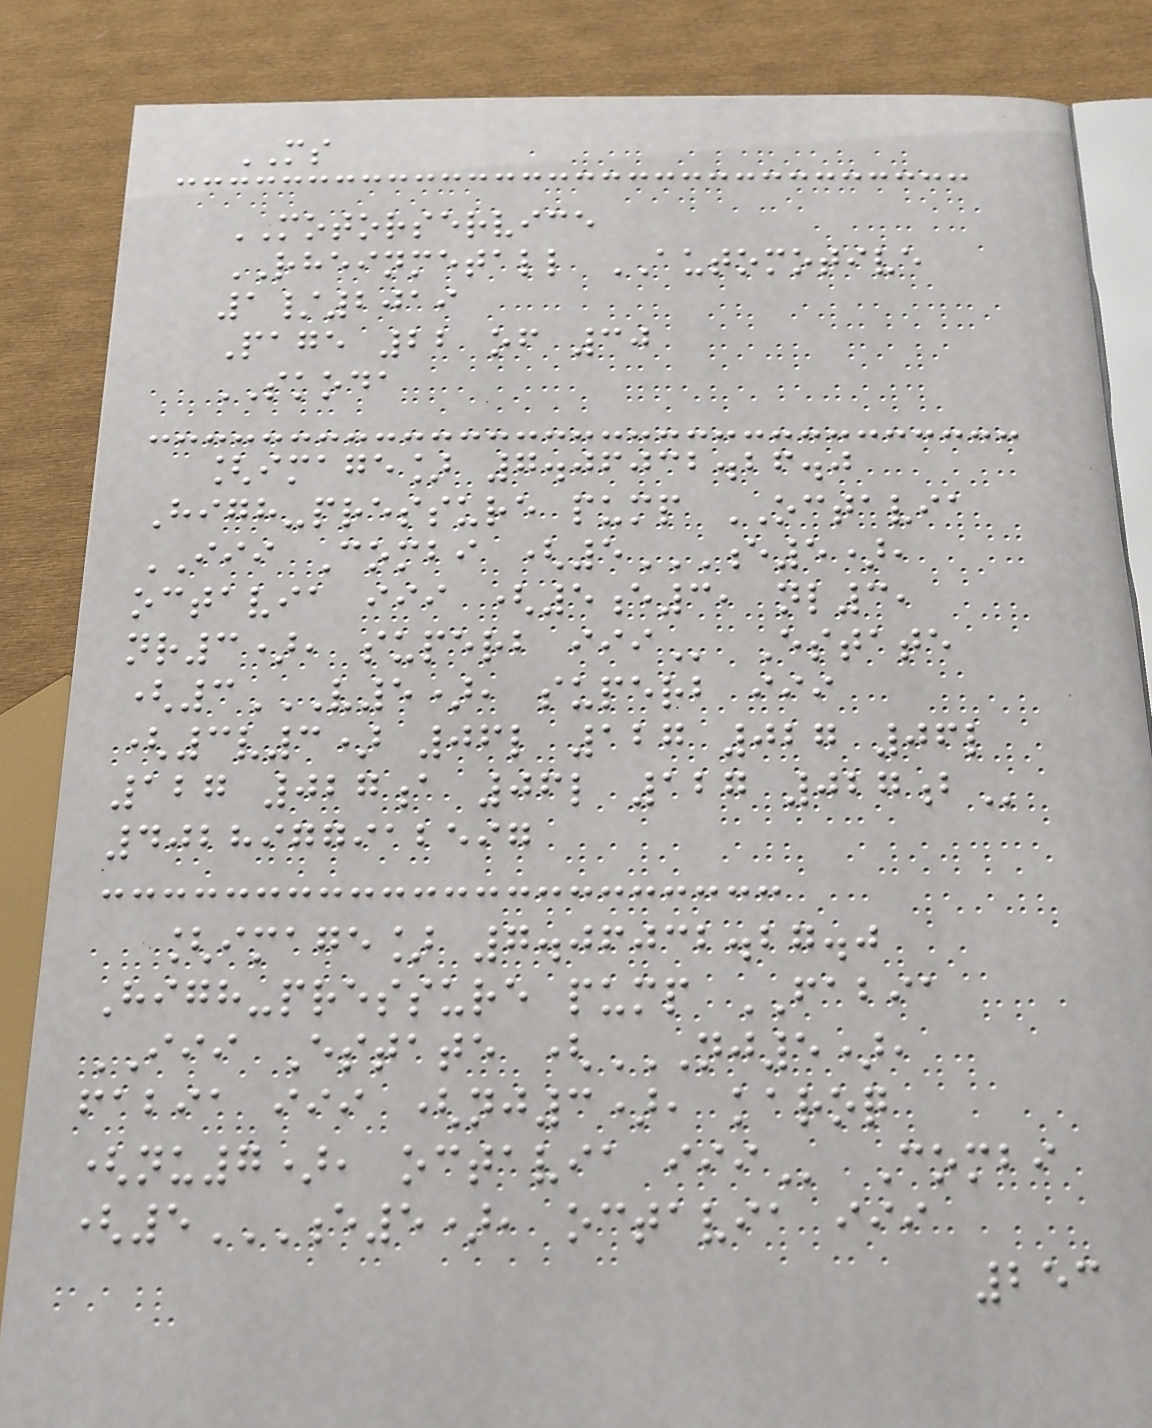MS
MOTORSERVICE
RHEINMETALL AUTOMOTIVE
1/2019
Page 22 of 30
SKODA
[image] 7.06032.26.0
High-pressure pump OCTAVIA
III Combi (5E5),
OCTAVIA III (5E3, NL3,
NR3), SUPERB III Estate
(3V5), SUPERB III
(3V3) 06L 127 027 06L
127 027A 06L 127 027B
4028977912597
[image] 7.06032.27.0
High-pressure pump FABIA
III Estate (NJ5),
FABIA III (NJ3), KAROQ
(NU7), OCTAVIA III Combi
(5E5), OCTAVIA III
253
